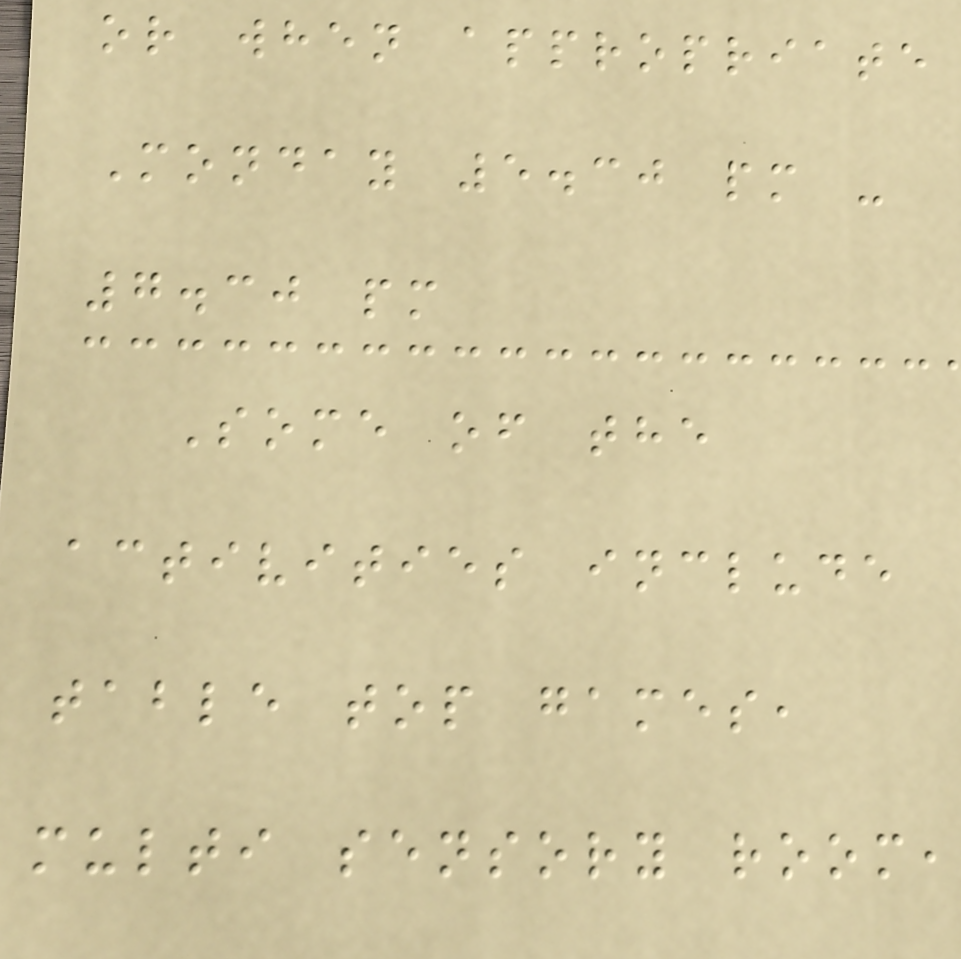or when appropriate
Monday 5.30 pm -
7.30 pm
Some of the
activities include
table top games,
multi sensory room,
